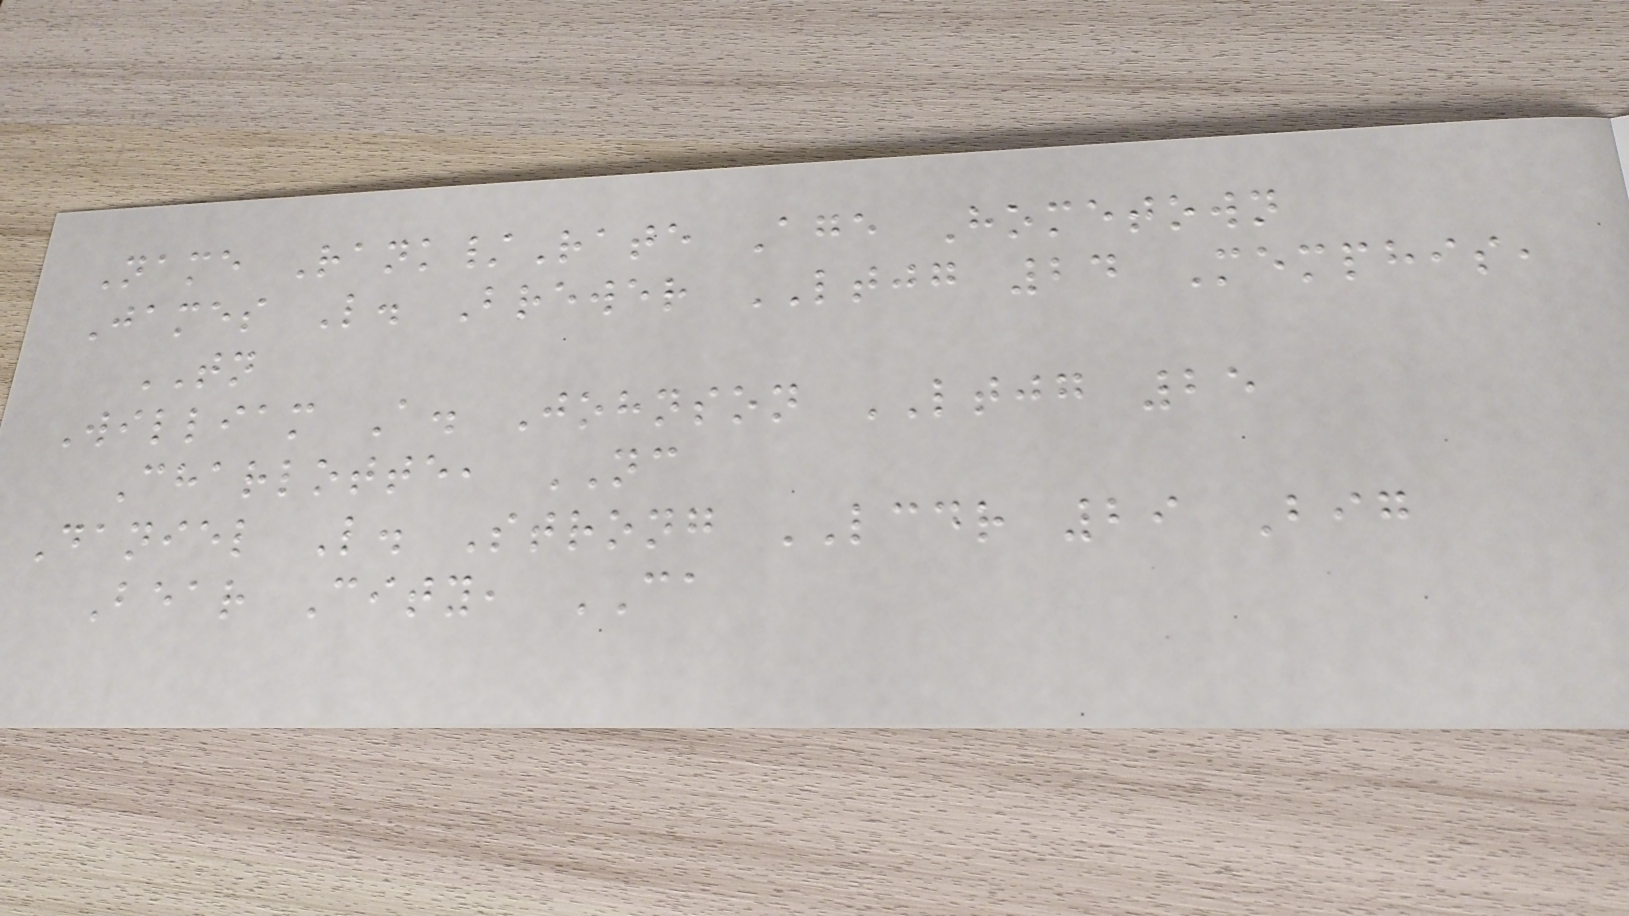Name Rank/Rate Age Hometown
James L. Brewer LTJG 24 Memphis,
TN
William A. Johnson LTJG 25
Charlotte, NC
Daniel L. Strong LCDR 29 Big
Bear City, CA
